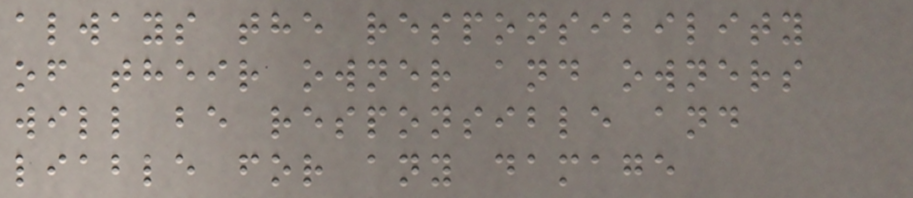always the responsibility
of their owner and owners
will be responsible and
liable for any damage
